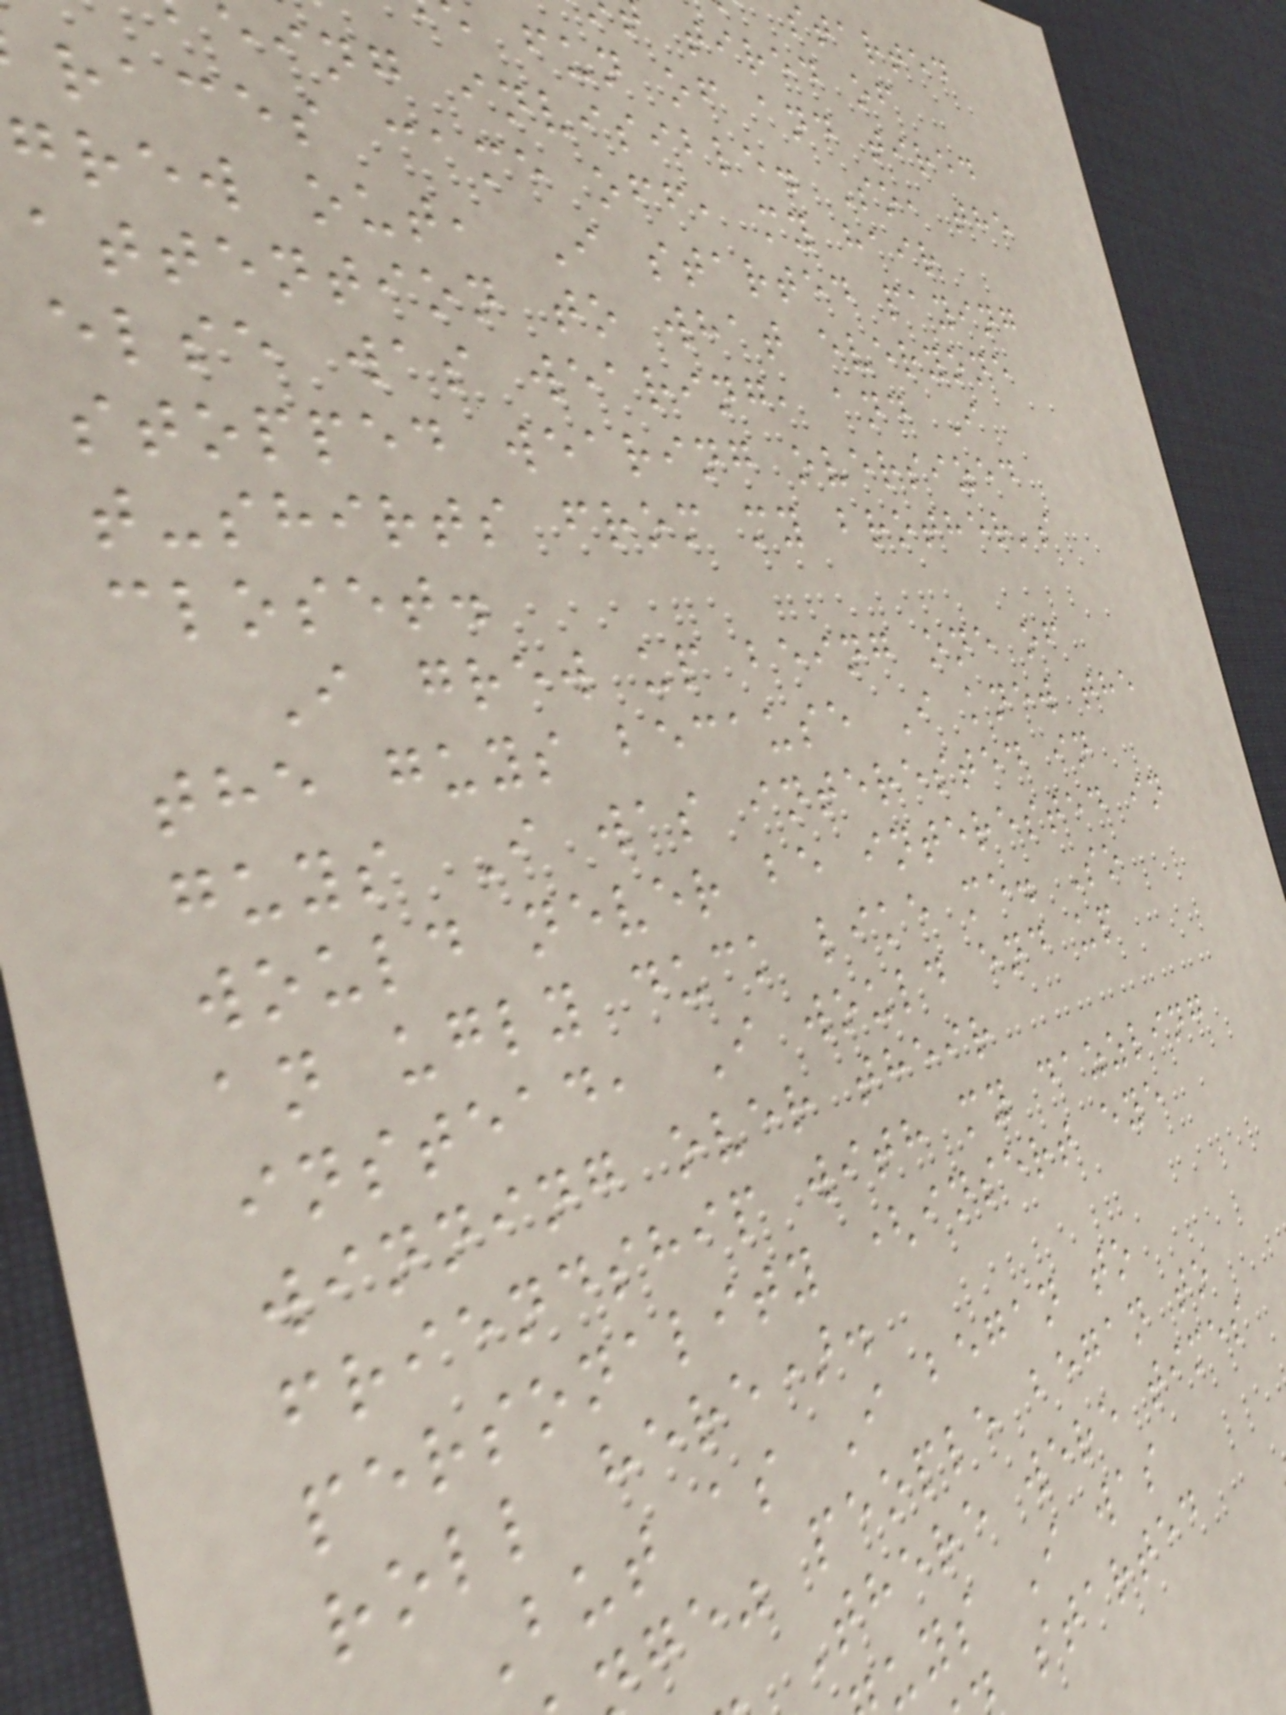started
tired of
fun of and tired
eing invisible. So, the
races came off, my hair
grew out, I started paying
attention to what everyone
else was wearing, and I
stopped wearing oversized
t-shirts from my brother's
closet.
I grew up being one of
the guys because I knew the
guys I was interested in
would never be interested in
an ugly duck like me. So
instead, I would end up
winning over their
friendship with my dazzling
personality (insert eye
roll here).
But as I began to
ge" people began to
There were times
uys I was
started
